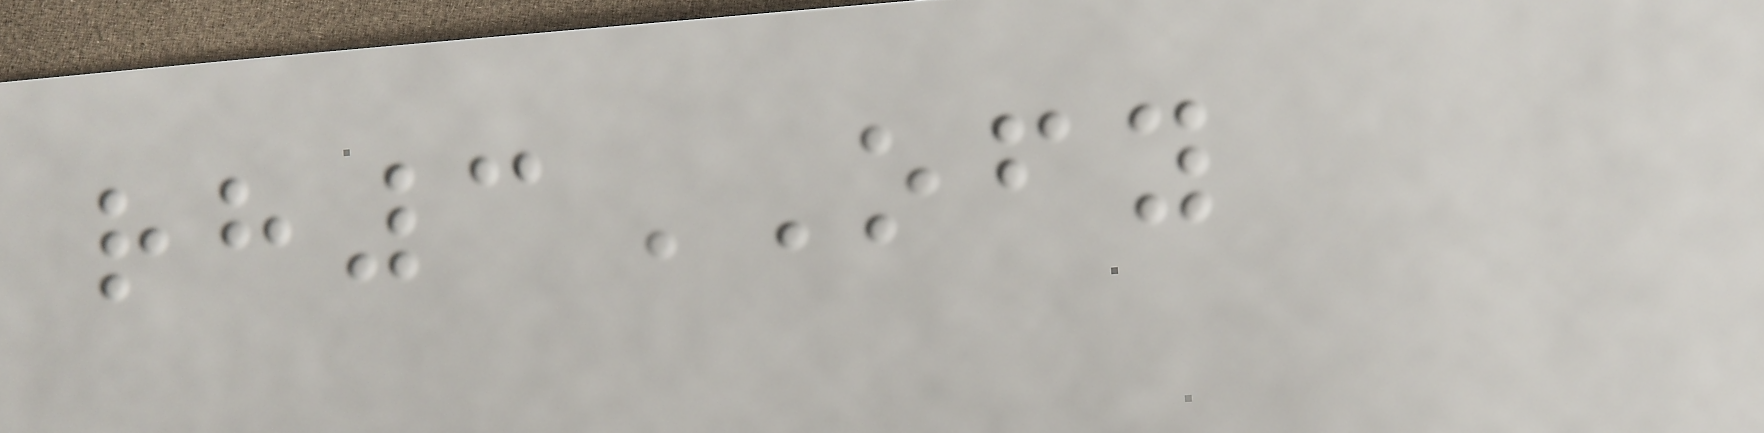rh3OFY
